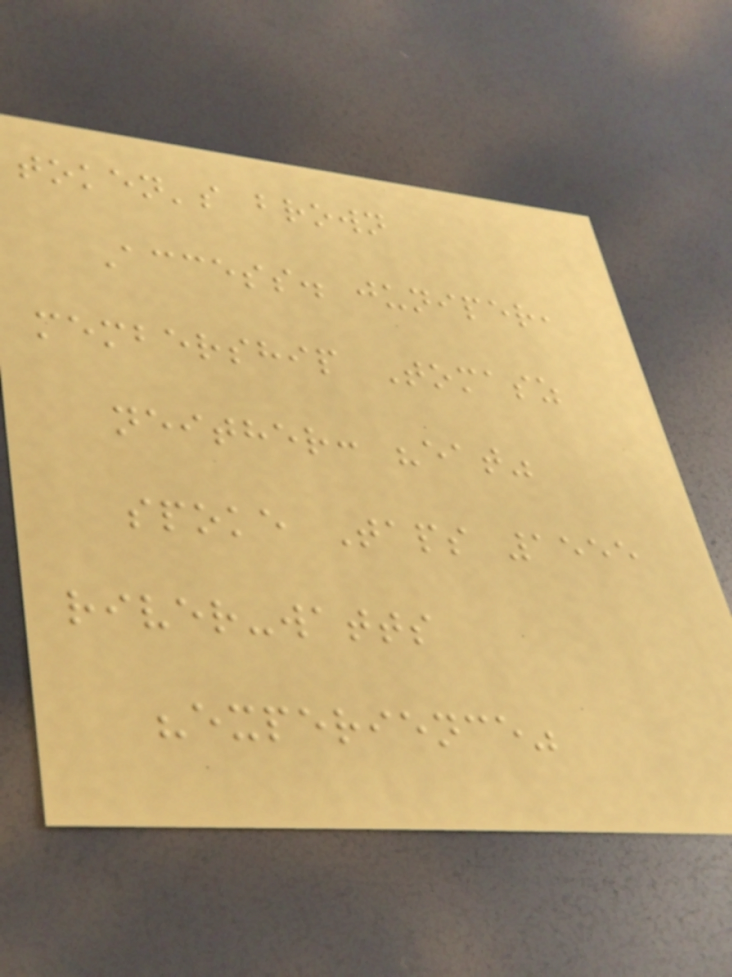token's brown
Access. juniper,
membership Tomasz
neither: "eat"
spoke Taps 1555
river-watts
"experience"
